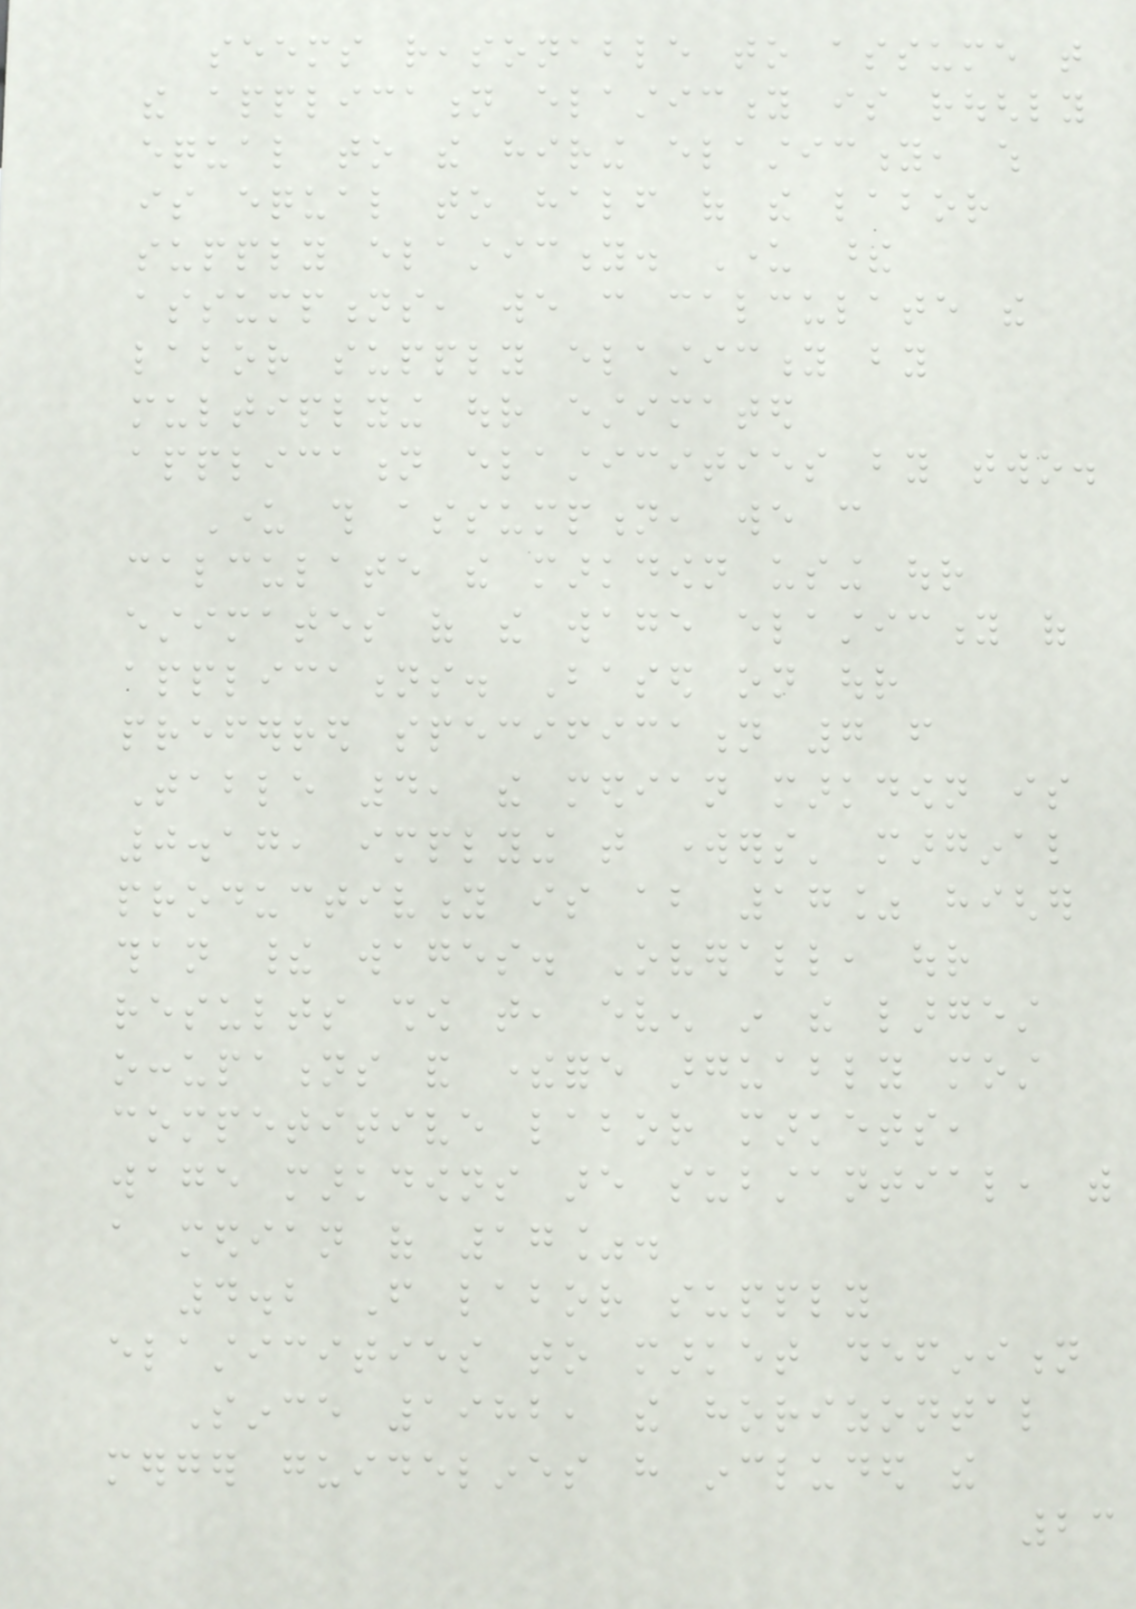seems reasonable to assume that
the application elasticity is roughly
equal to the hiring elasticity, which
is equal to half of the labor
supply elasticity. Under these
assumptions, we can calculate the
labor supply elasticity by
multiplying our estimated
application elasticities by two.
Under this assumption, we can
calculate the markdown using our
estimates of the wage elasticity of
applications. Based on our
preferred specification 7 from
Table 4, the median markdown is
0.17, implying that workers' marginal
productivity is about 17% higher
than their wages. Overall, our
results show that, even in the largest
occupations and therefore arguably most
competitive labor markets,
wage markdowns are substantial, with
a median of 17%.
4.2 From labor supply
elasticities to market definition
Since 1982, the horizontal
merger guidelines have included the
23
